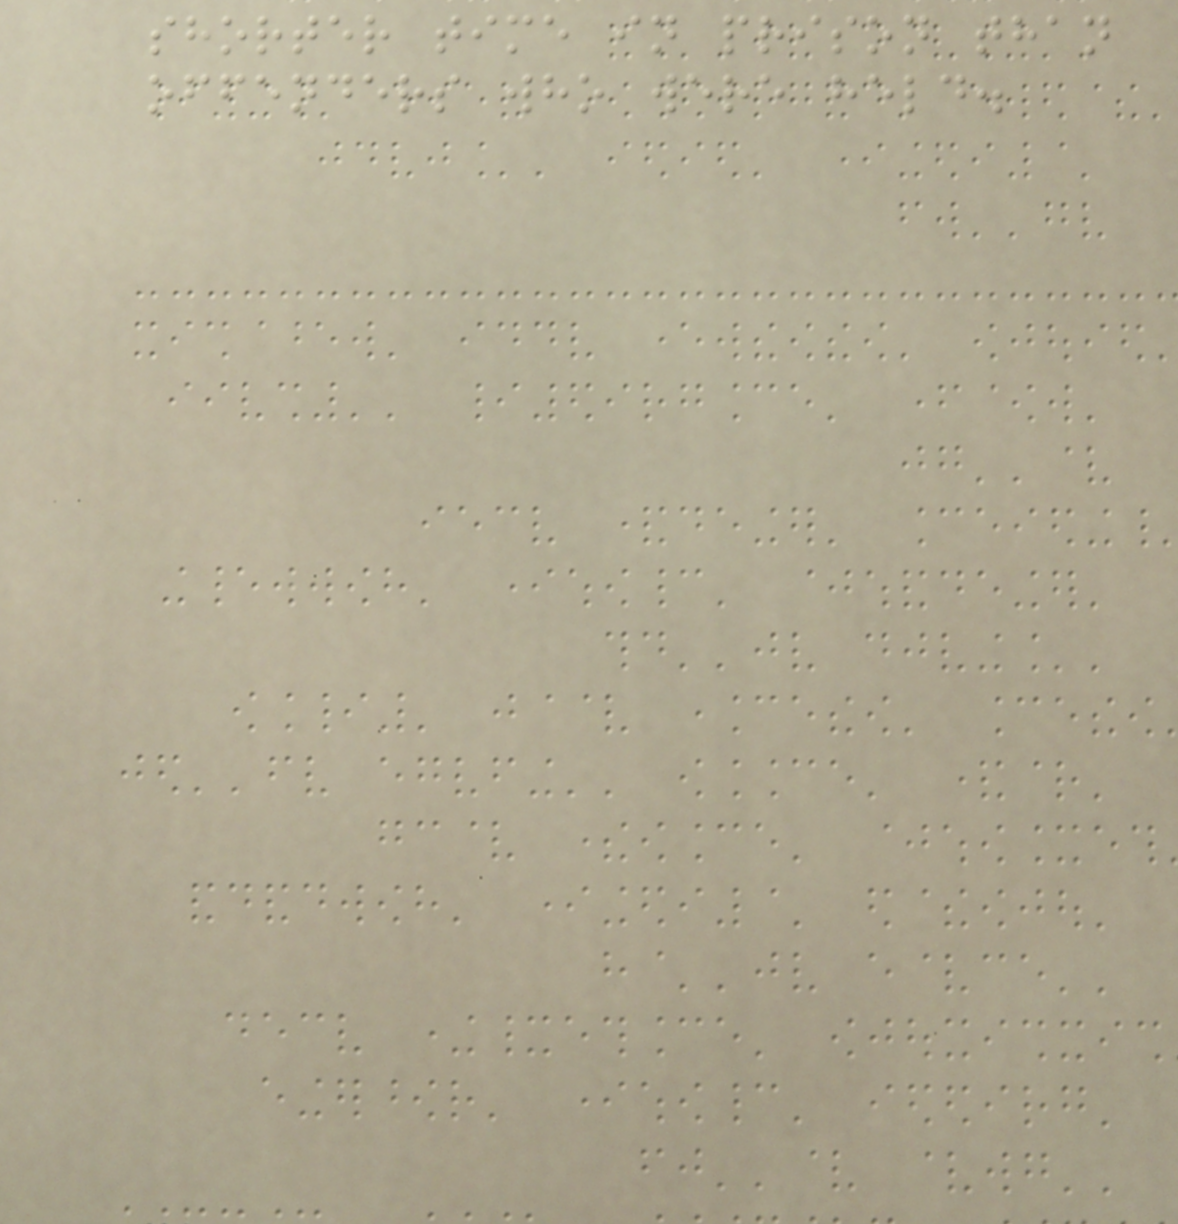shorter time in prison than
offenders who were held.
